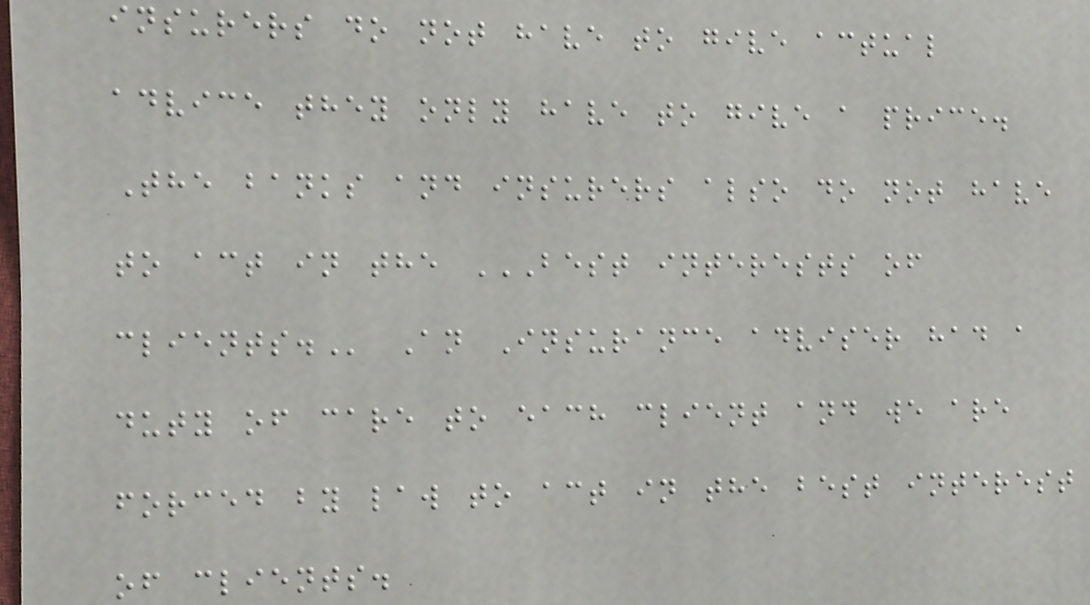insurers do not have to give actual
advice they only have to give a price.
The banks and insurers also do not have
to act in the BEST INTERESTS OF
CLIENTS. An Insurance adviser had a
duty of care to each client and we are
forced by law to act in the best interest
of clients.
